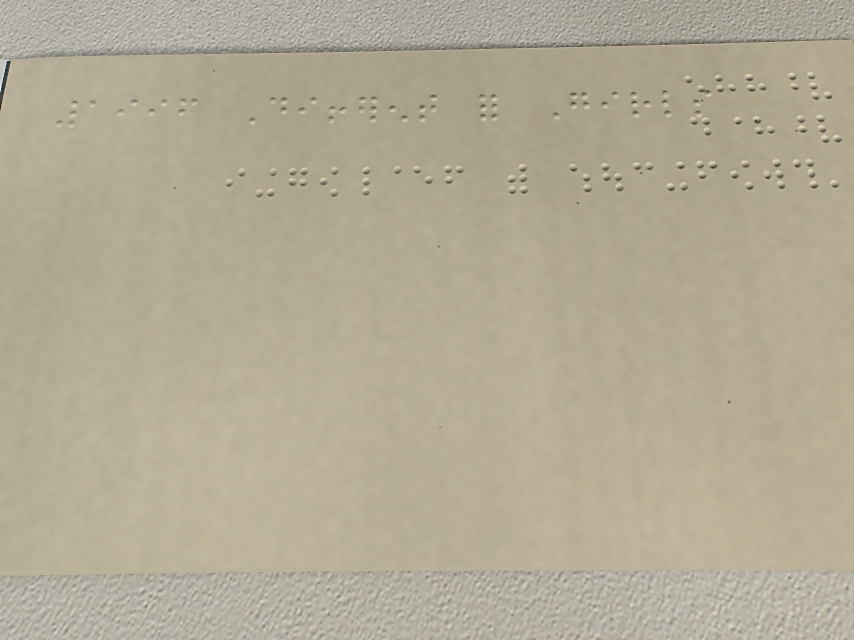1996 Different for Girls
